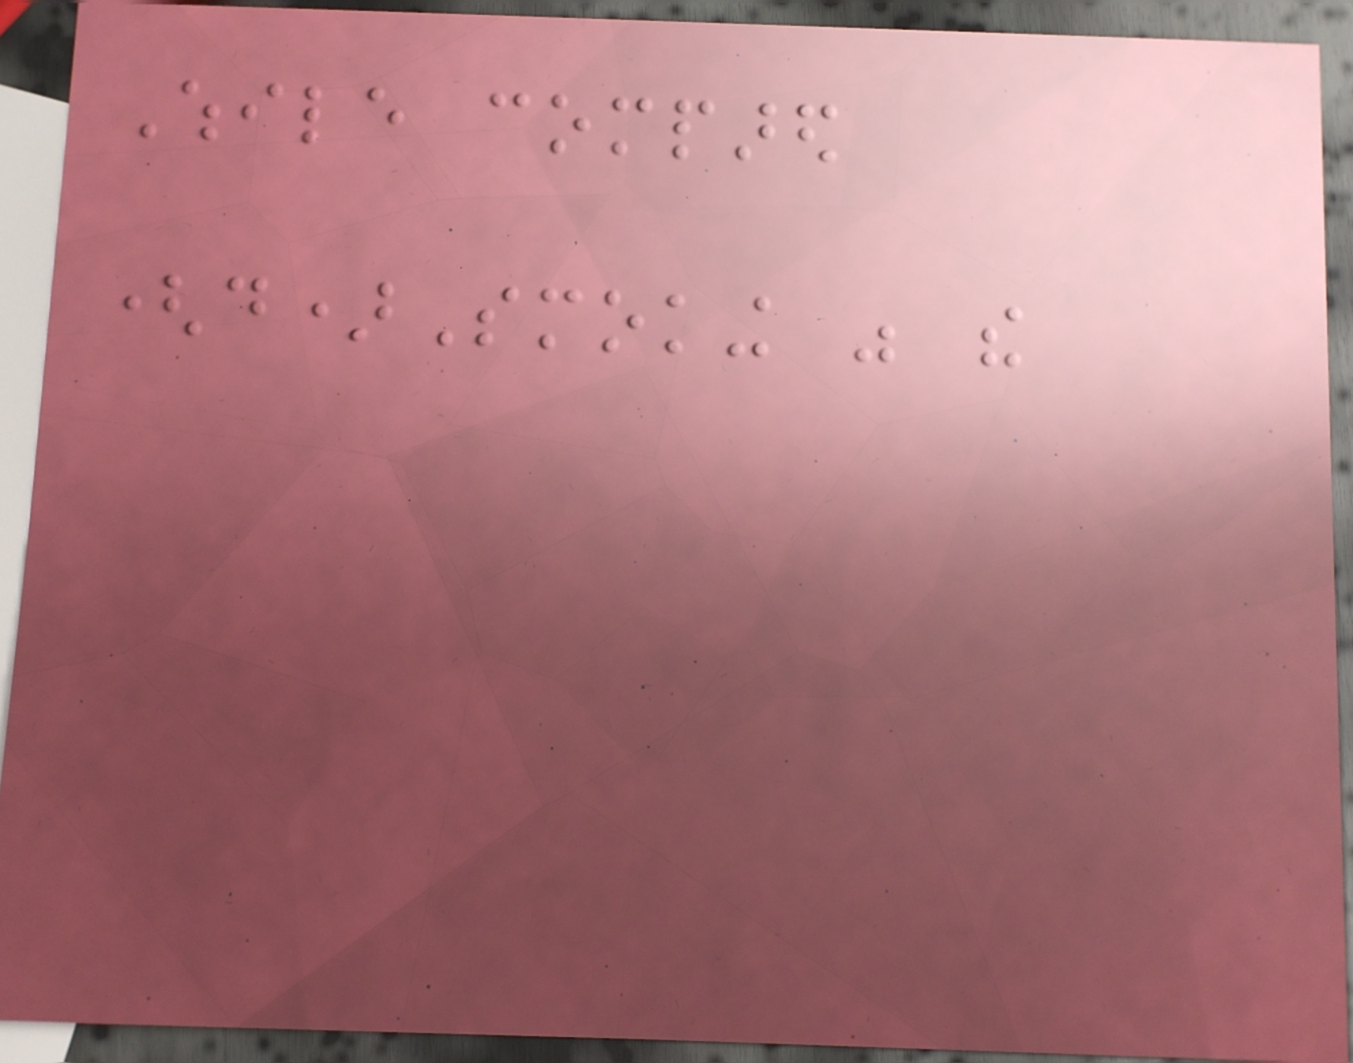While compared
(d)Smoking was the
